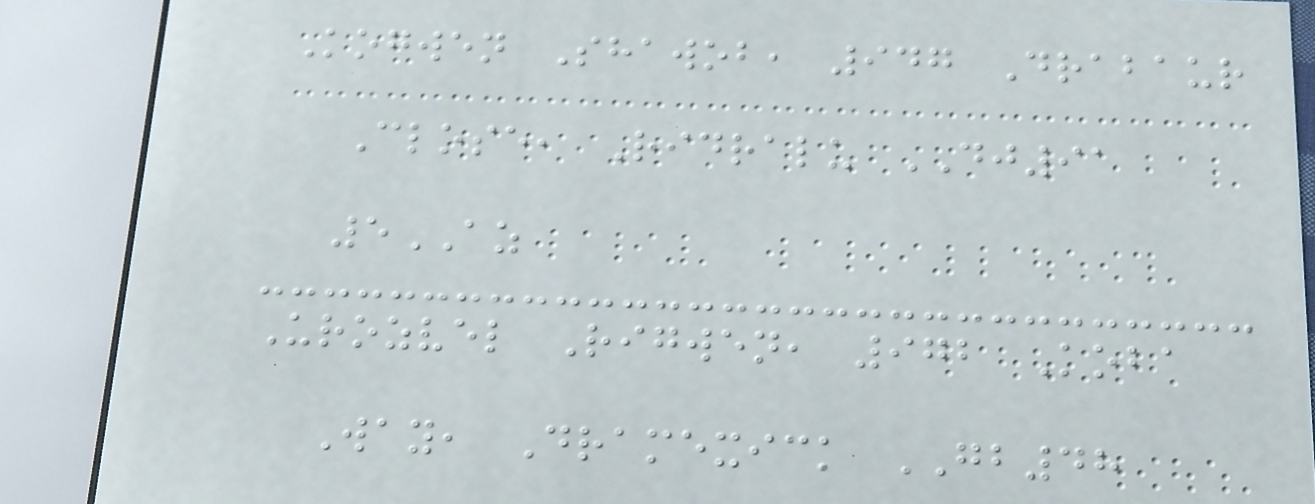Kogwen Shawob, 947 Drabaur
Close, Ridralu DJ91
5AZ
Urozvel Rigwen, 972 Koba
Way, Dramexick GB48
